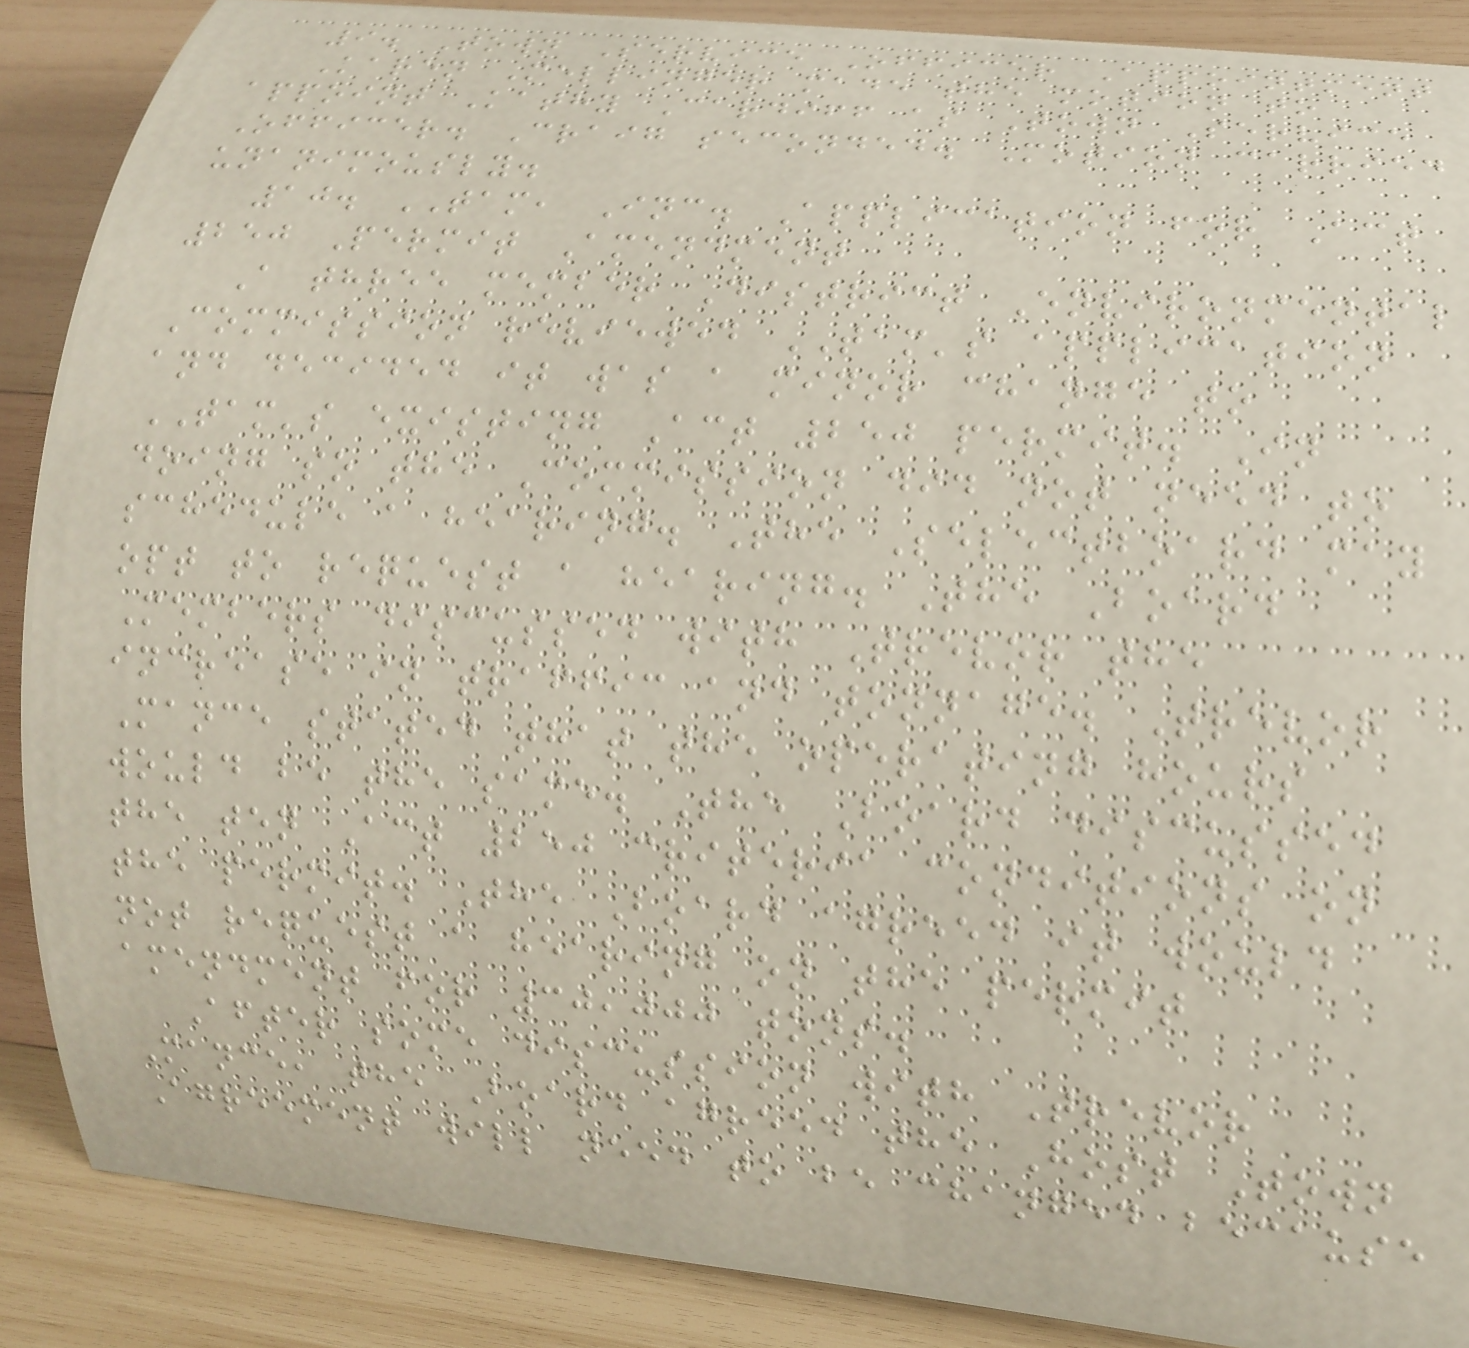9. Town Service Officer Appointment
Karen Mellinger made the motion to
appoint Kathy Cardiff as Town Service
Officer. Craig seconded. Motion carried
unanimously.
10. TAM, Inc. Application for Act
250 Permit Amendment
A three member District Environmental
Commission reviewed TAM's application
and decided it was a minor change to
TAM's existing Act 250 permit. In
doing so the Commission did not need to
schedule a hearing. The Selectboard may
opt to request a hearing. The Board
Members discussed with Trevor the
increase in traffic and tonnage. Trevor
Mance stated that the operating hours
would be the same. The Board discussed
the ten Act 250 criteria conditions on
the permit. The Board agreed it would
not request a hearing on the permit
amendment for 30,000 tons.
After some discussion with Trevor
Mance, the Board agreed the Host Town
Agreement will need to be changed because
